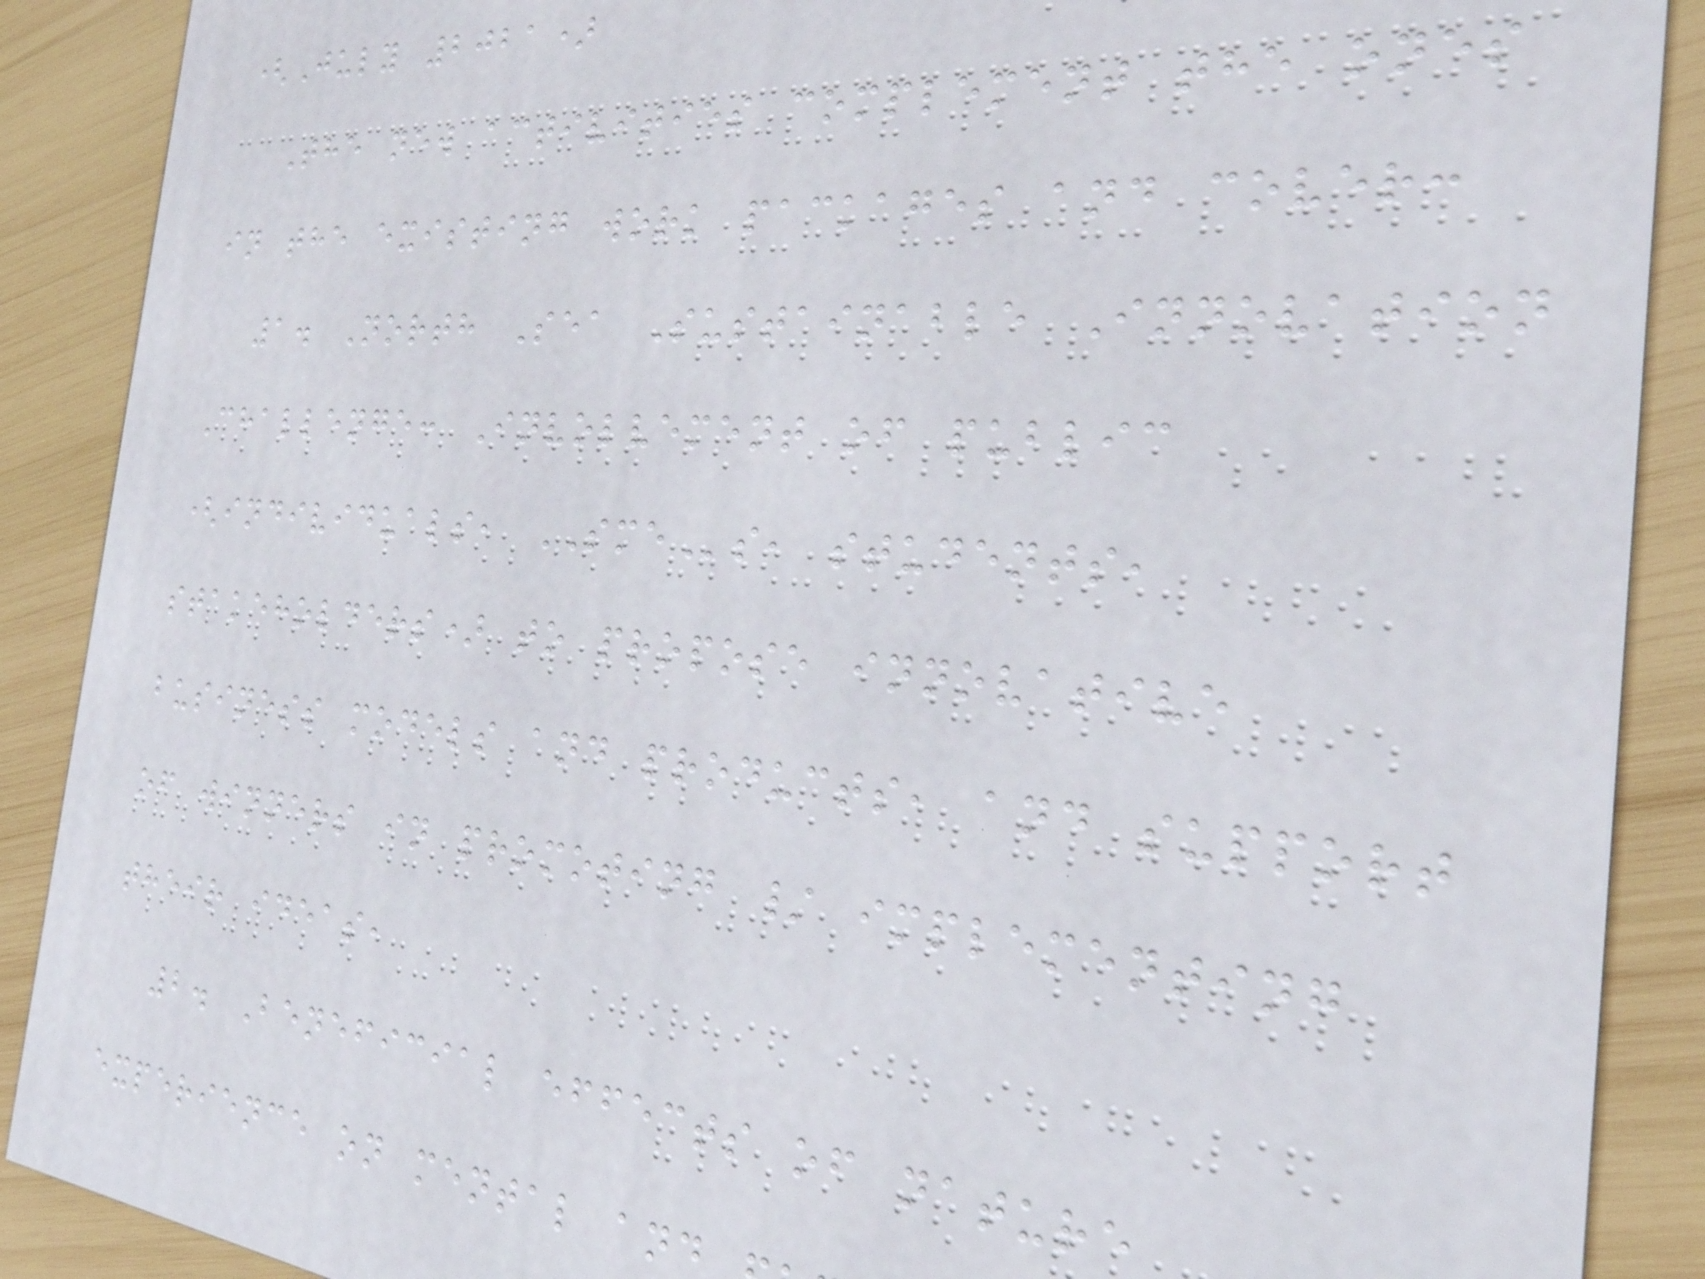(July 2021)
The new activities complement the ones
in the existing work packages and cover:
1. North Sea Sustainable Innovation
Challenge: Involvement of public
(individuals, SMEs, students,
stakeholders) to propose innovative
business models and products, and support
of winners in promoting / implementing
their ideas,
2. Beneficial effects of nature
experience on mental and
